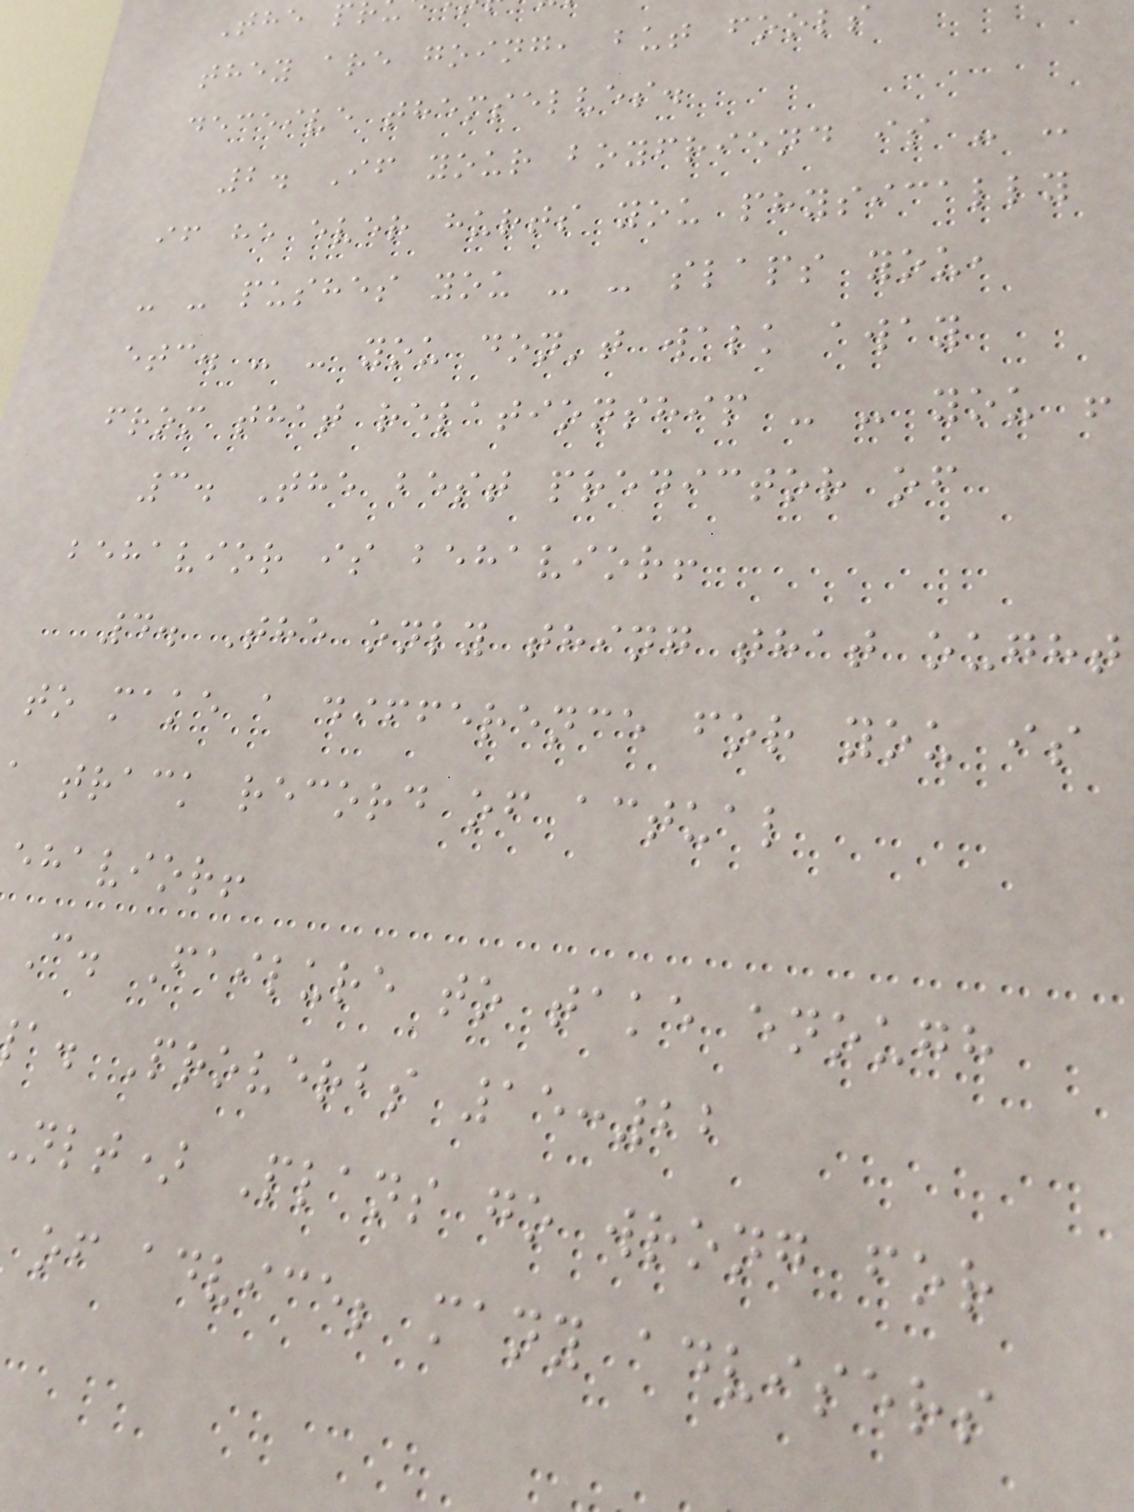they are going, but fools
deceive themselves.
2. If your boyfriend is - -
if he ever hurts you physically
- - pushes you - - slaps you,
etc. - - you don't walk away
from that relationship - - you !
3. The best predictor of
behavior is behavior!
4. The only thing that ought
to make a difference for you is
a track record of actual
ehavior!
C. Failure to take enough
a. Proverbs 15:22
nlt) Plans go wrong for
of advice; many advisers
